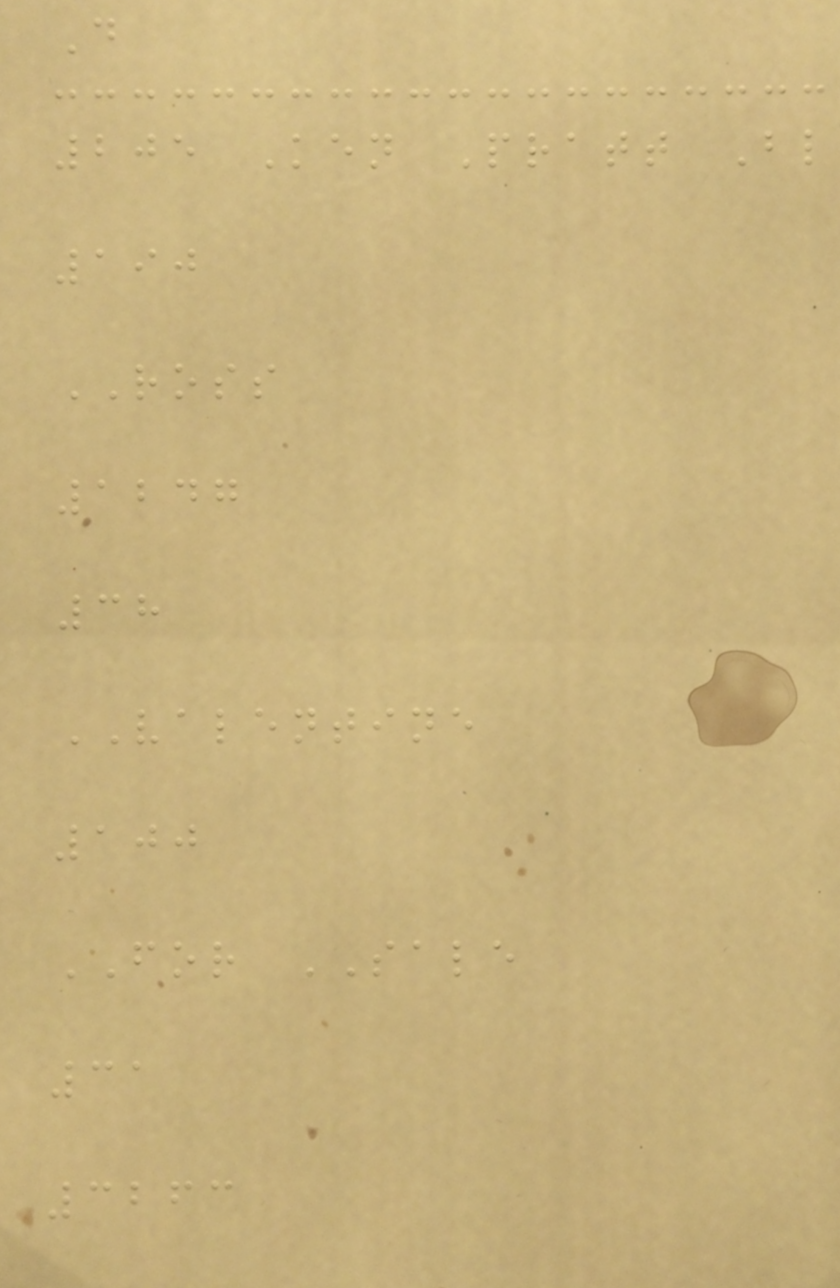D
205 Ken Pratt Bl
190
ROSS
1247
38
VALENTINE
100
FOR SALE
31
3263
